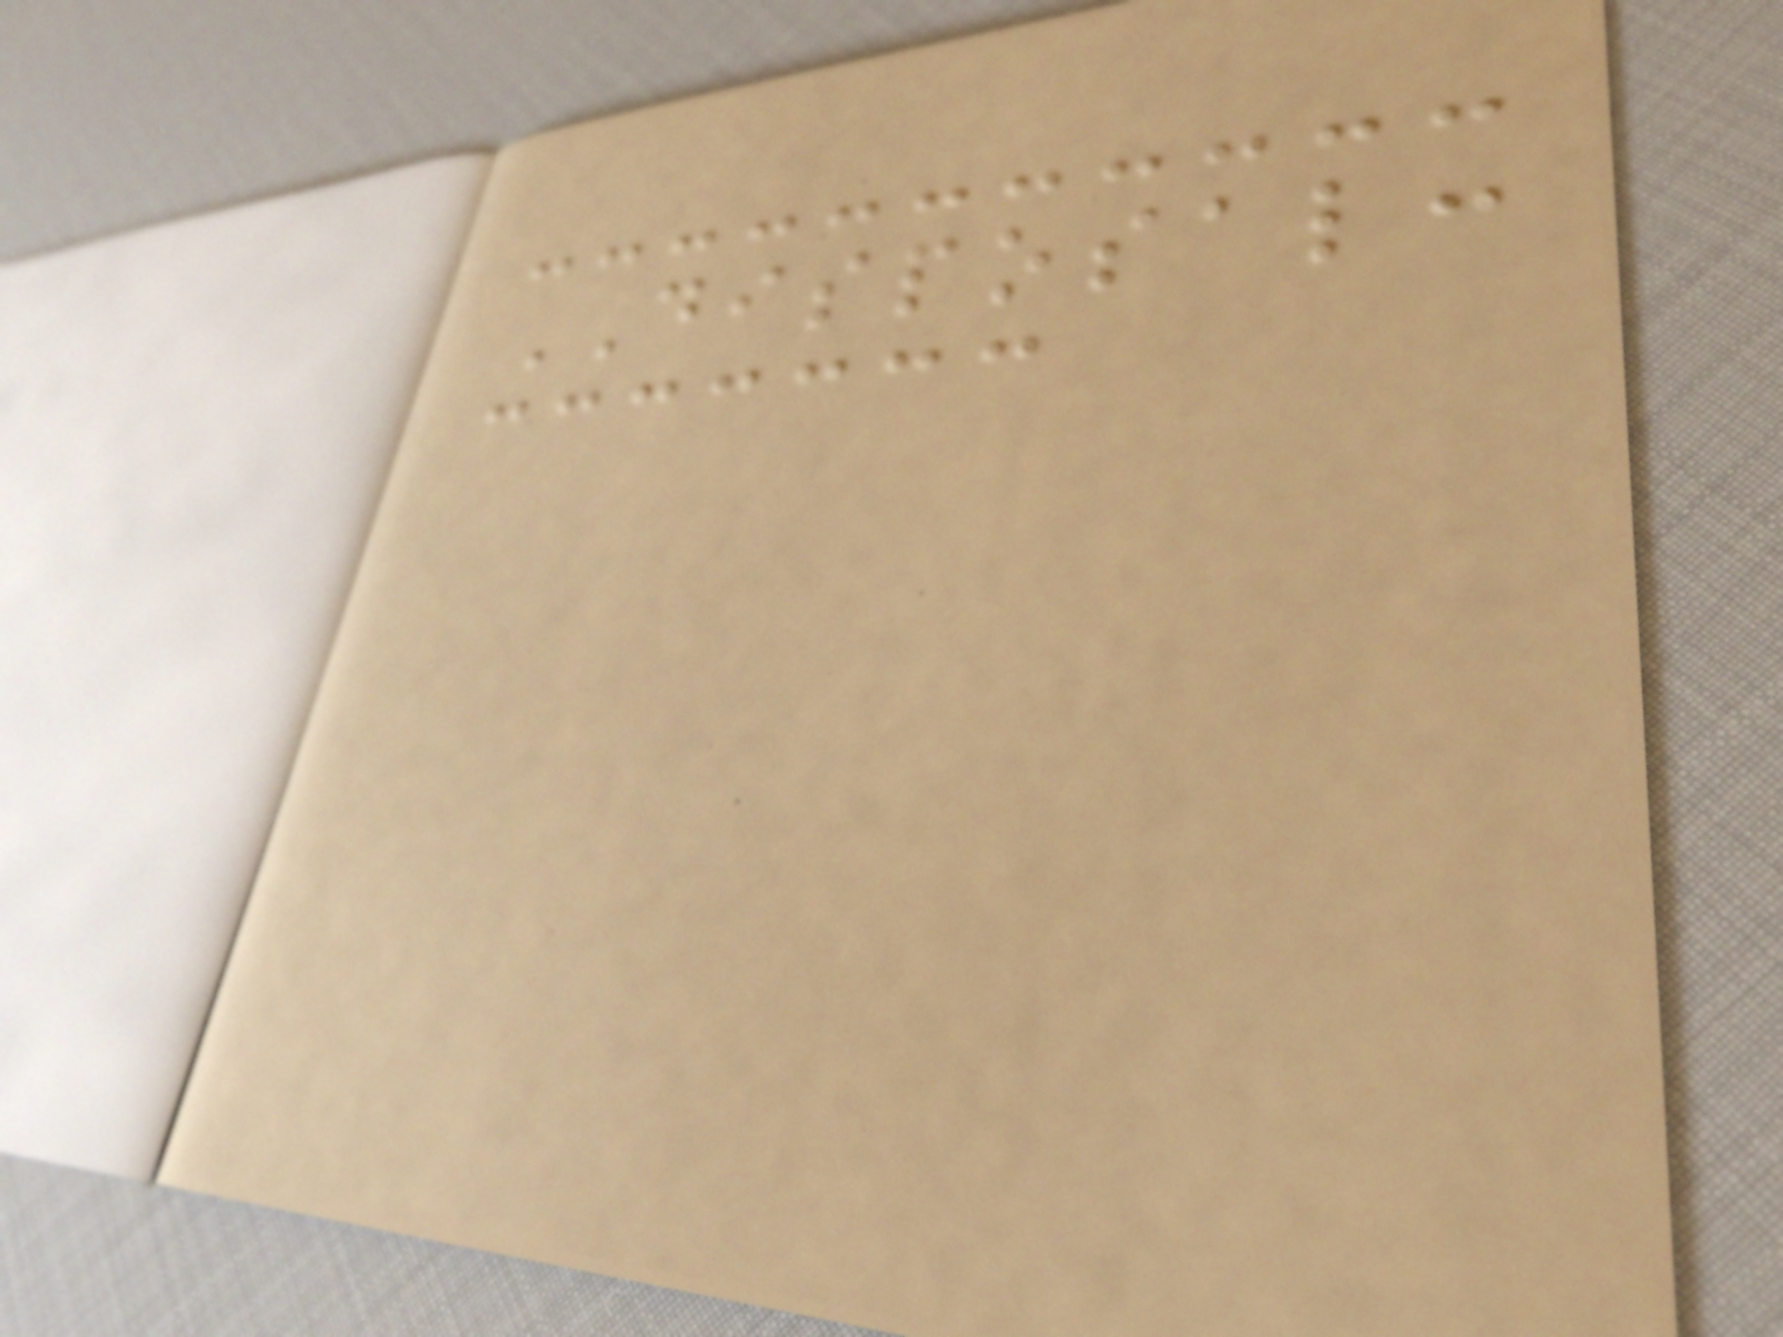DISPOSAL:
